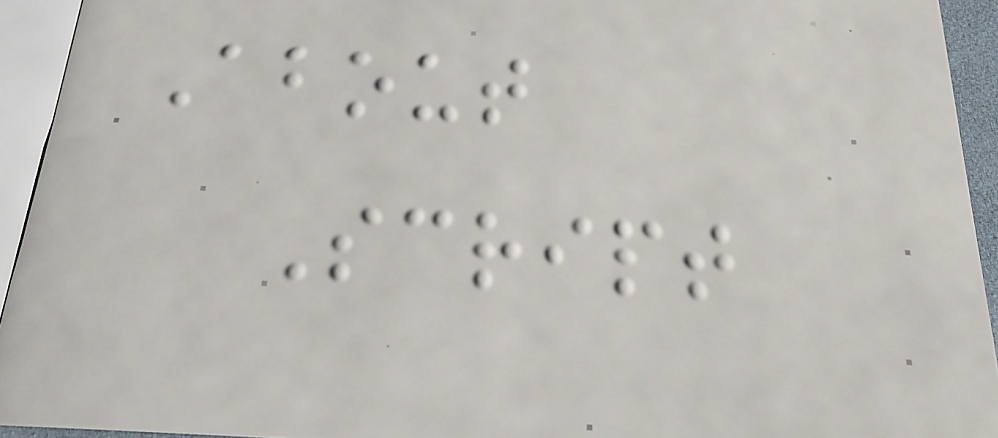About
Script
